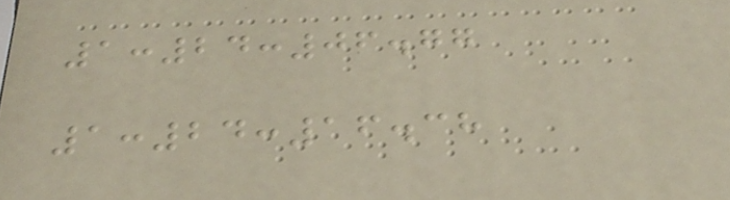1:24:06.77
1:24:16.38
